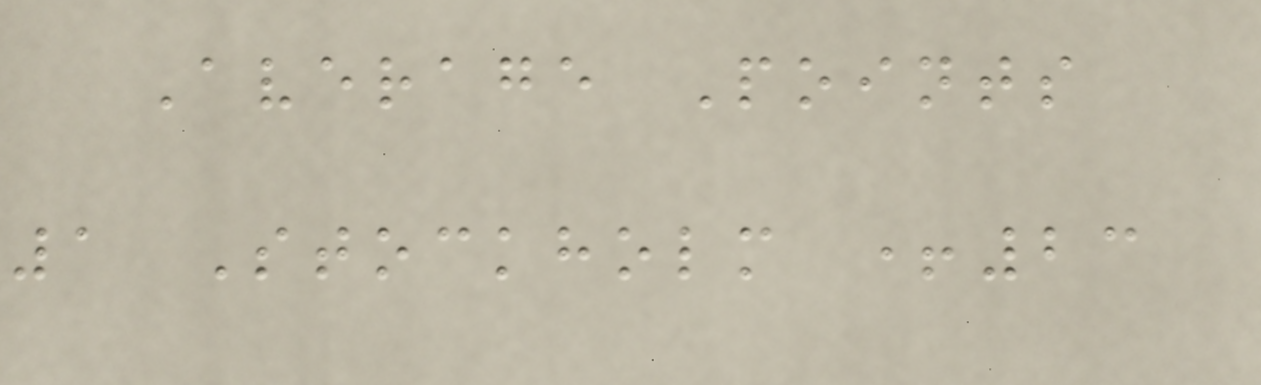Average Points
1 Stockholm +23
